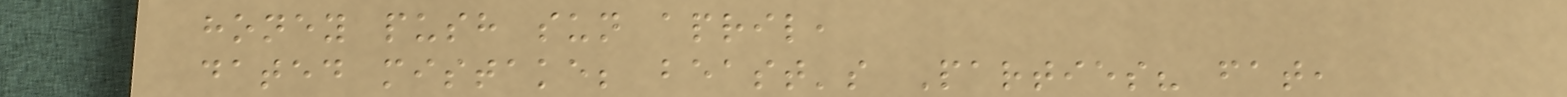honey push sun april,
dated mistake; beast's Parties? fat,
